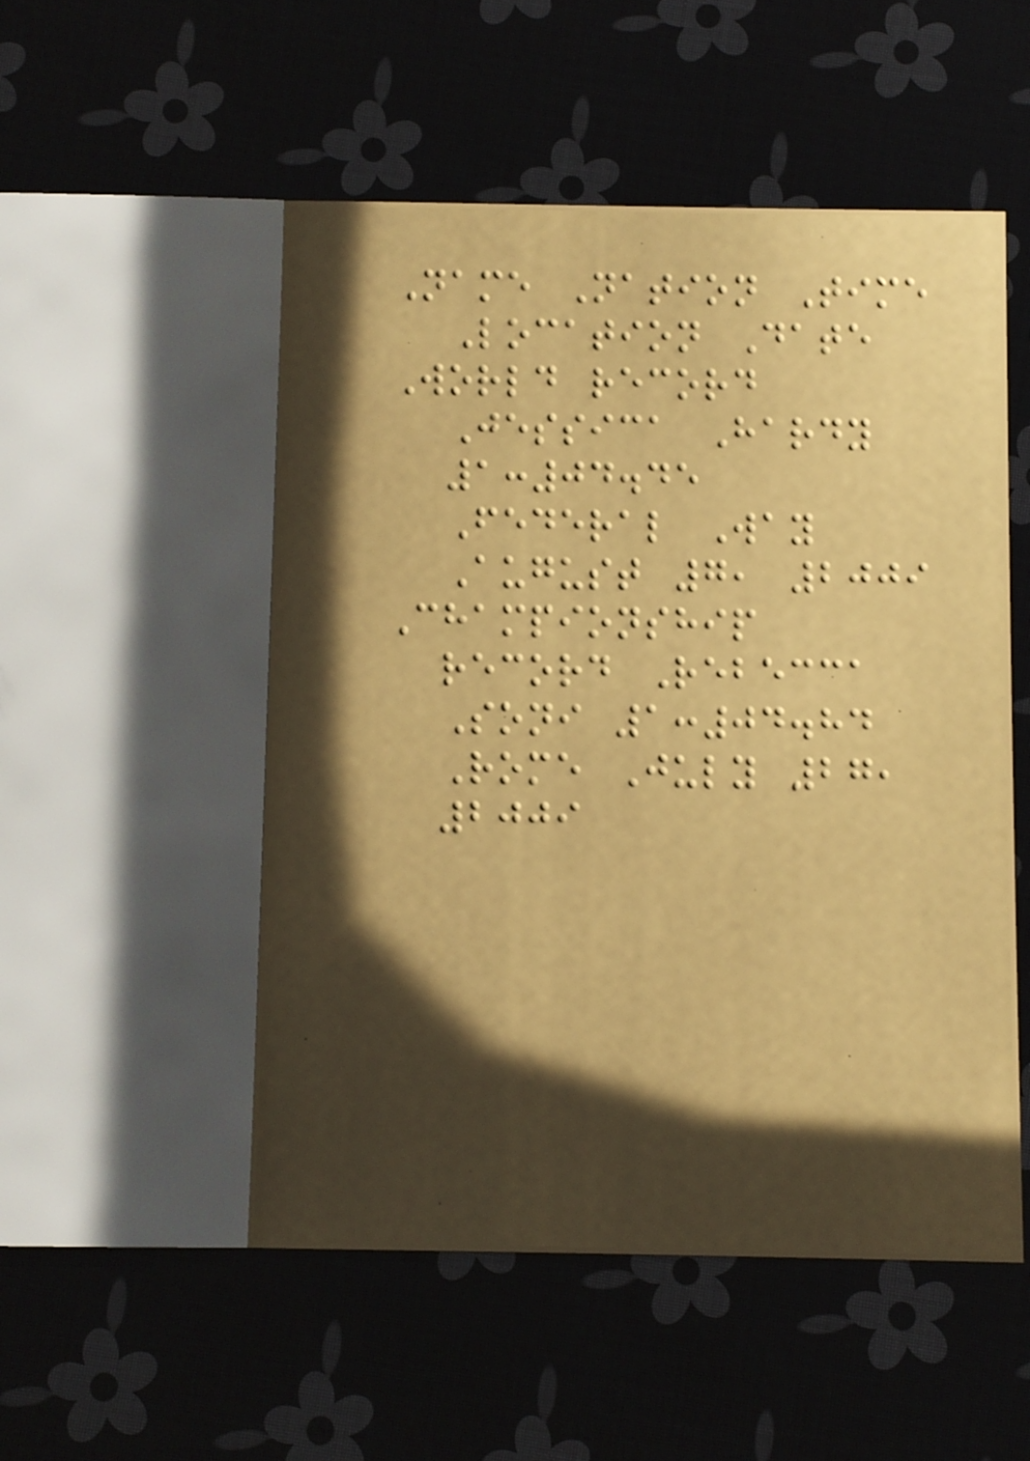Name Nation Time
Location Date
World record
Jessica Hardy
1:04.45
Federal Way
August 7, 2009
Championship
record Rebecca
Soni 1:04.84
Rome July 27,
2009
